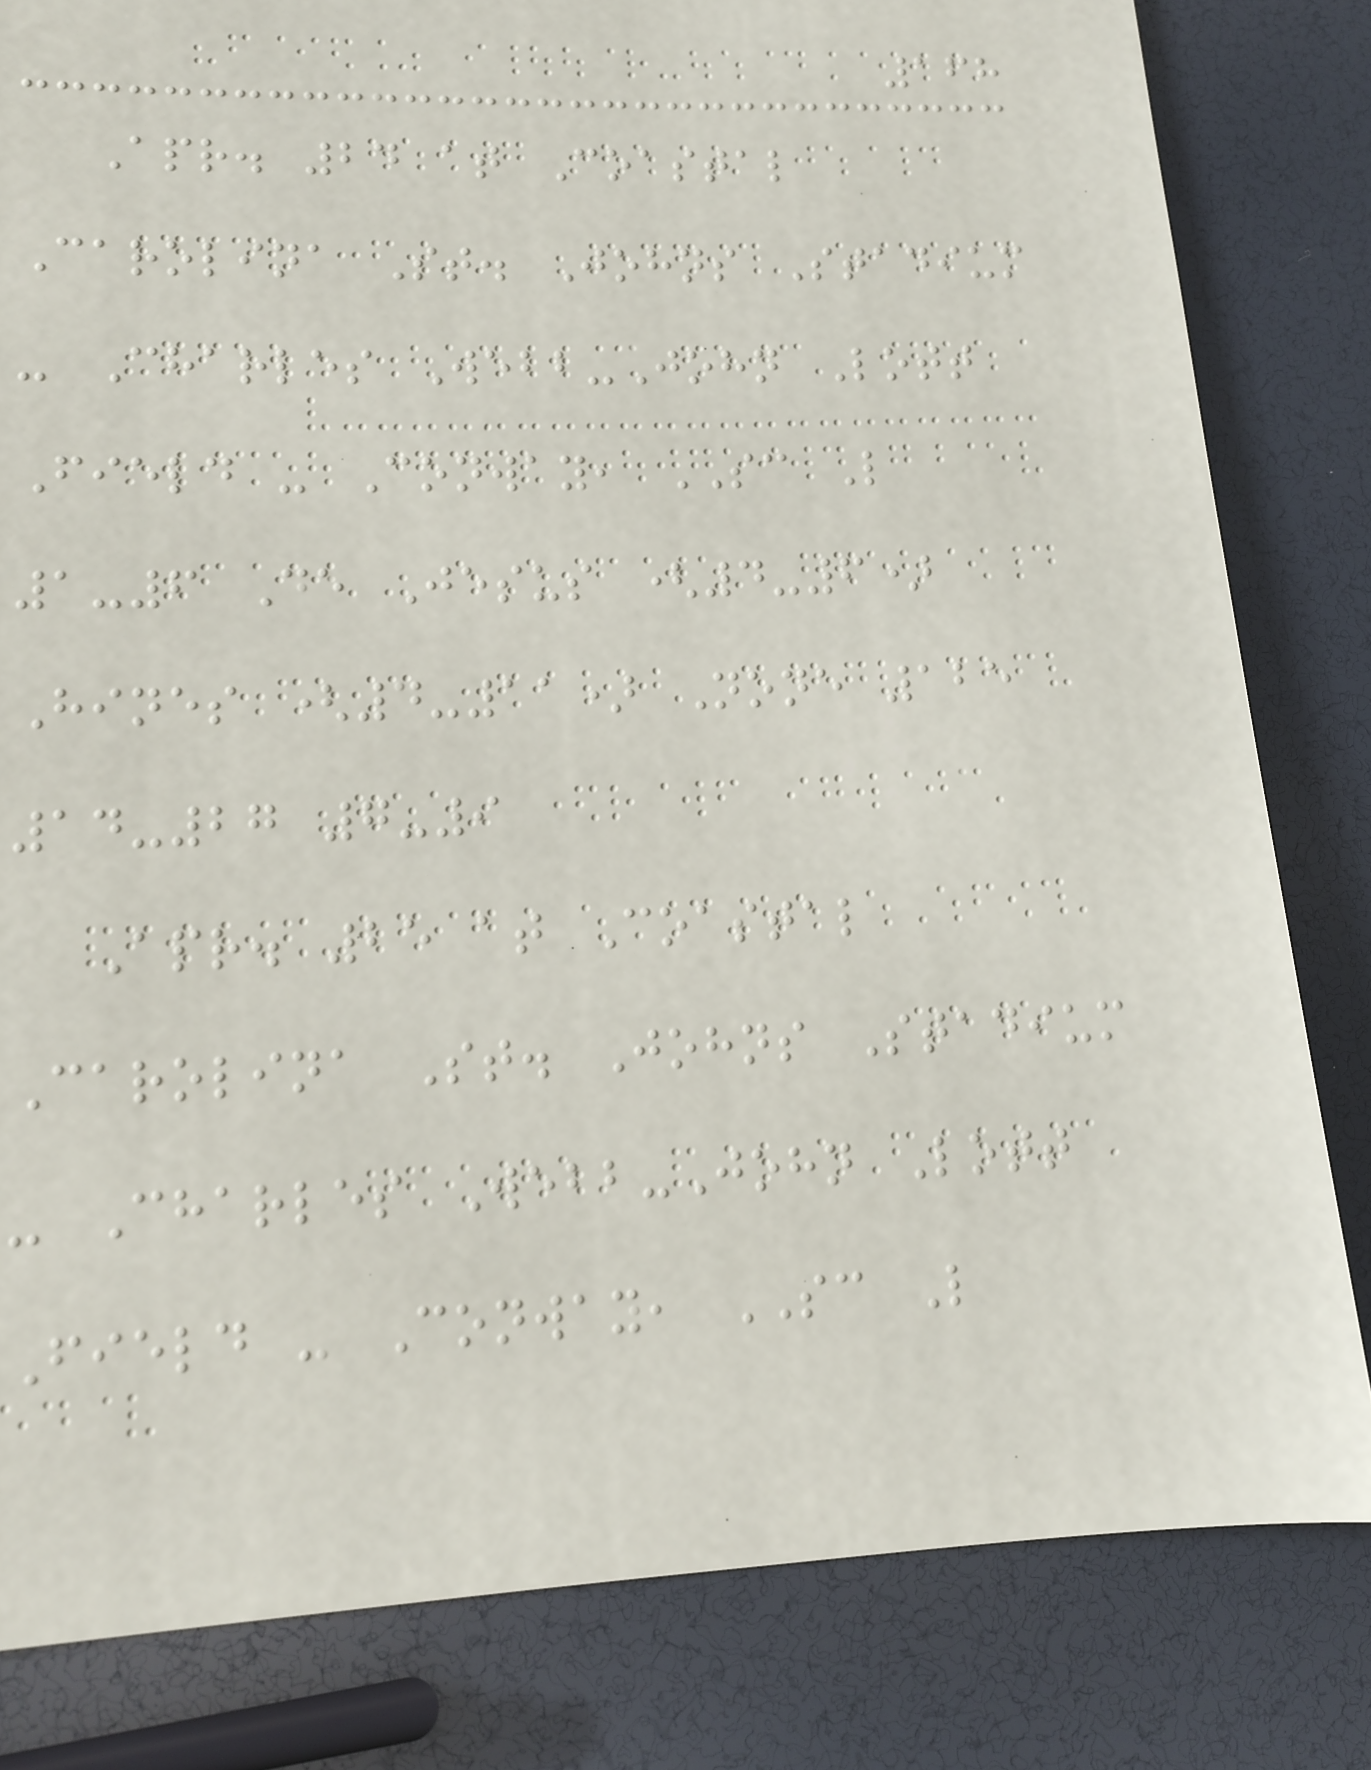168
Apr. 24 at Coastal
Carolina St. Johns Stadium
- Charles Webb-John Lott
Field - Conway, SC L
1-6 De Jesus (4-6)
Hines (4-11) None 125
14-27 7-9
Apr. 25 at Coastal
Carolina St. Johns Stadium
- Charles Webb-John Lott
Field - Conway, SC L
